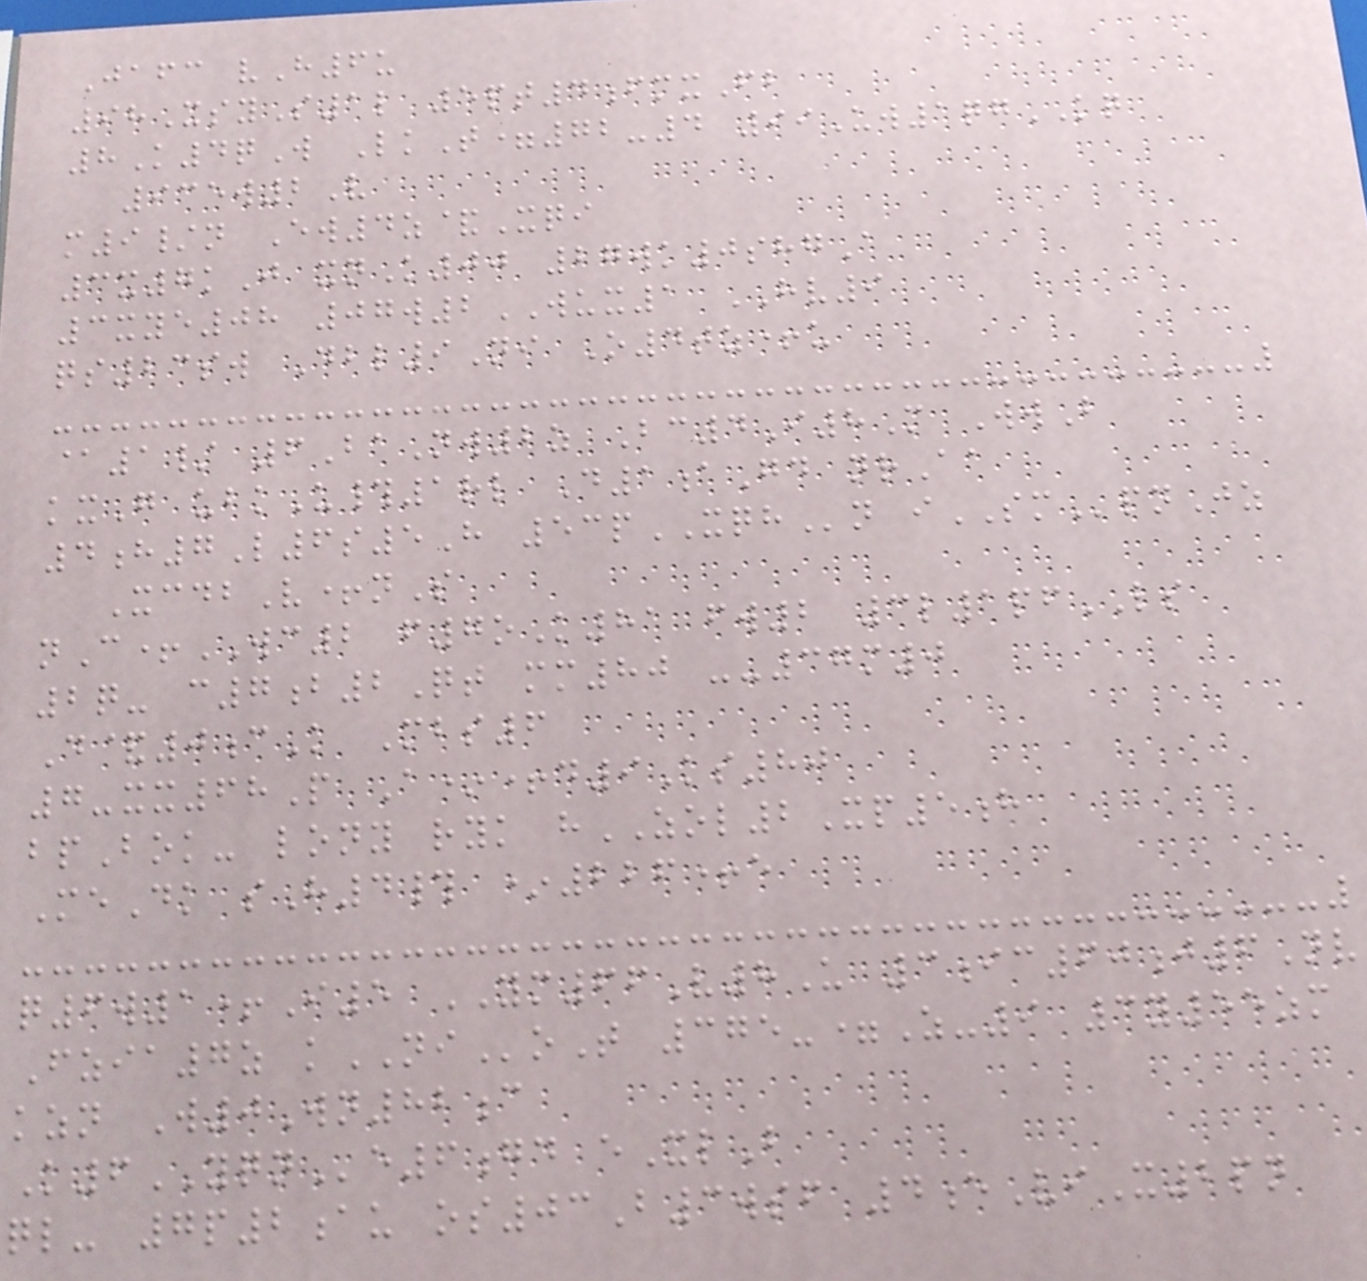Jafc vH6u
98XsyS1l 5pt4fmxFb
8K4qW LkT=72-4 99Uw1qgKQ
935w2V
m9/n Ew4z&Xqi
3x7kJ xnK00 27wk0shgA
3xye08 07w2WUX1 HV9
qs23sw Dbl9Ni O4tz+u
@1/ 6BaNw2z Bc4I8M WwB
kxG ubkU#1rl D1aGd nrAa
4h7L6s5H 53pXQHn iSMpnJz
XcdbV+nS
nC+WC2 f7oK81 fw2 3l1pfLS
2q- c7b2Qt mm80 --37m0
D&0cK Mbs6
7-xx68P A*+d9Ks80
bpBok- lony ryk hZOL2Xp5h
MeDk sH4# *226+e
q6w1+I5 YM66V8U 3ic60j6Nv
Fzia7z kNIoT 375-=Z-9 3y55zm
kzn W0Wn82c
K6YQNe6gd eXlB
ql- 7p2au os03B3wsf 4eViX2pn
